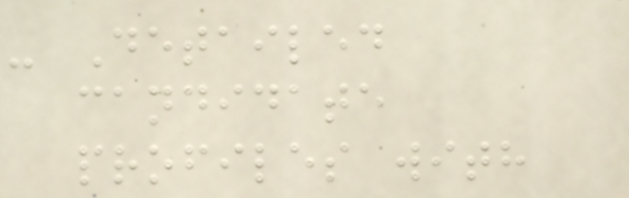- Detailed
candidate
profiles with
